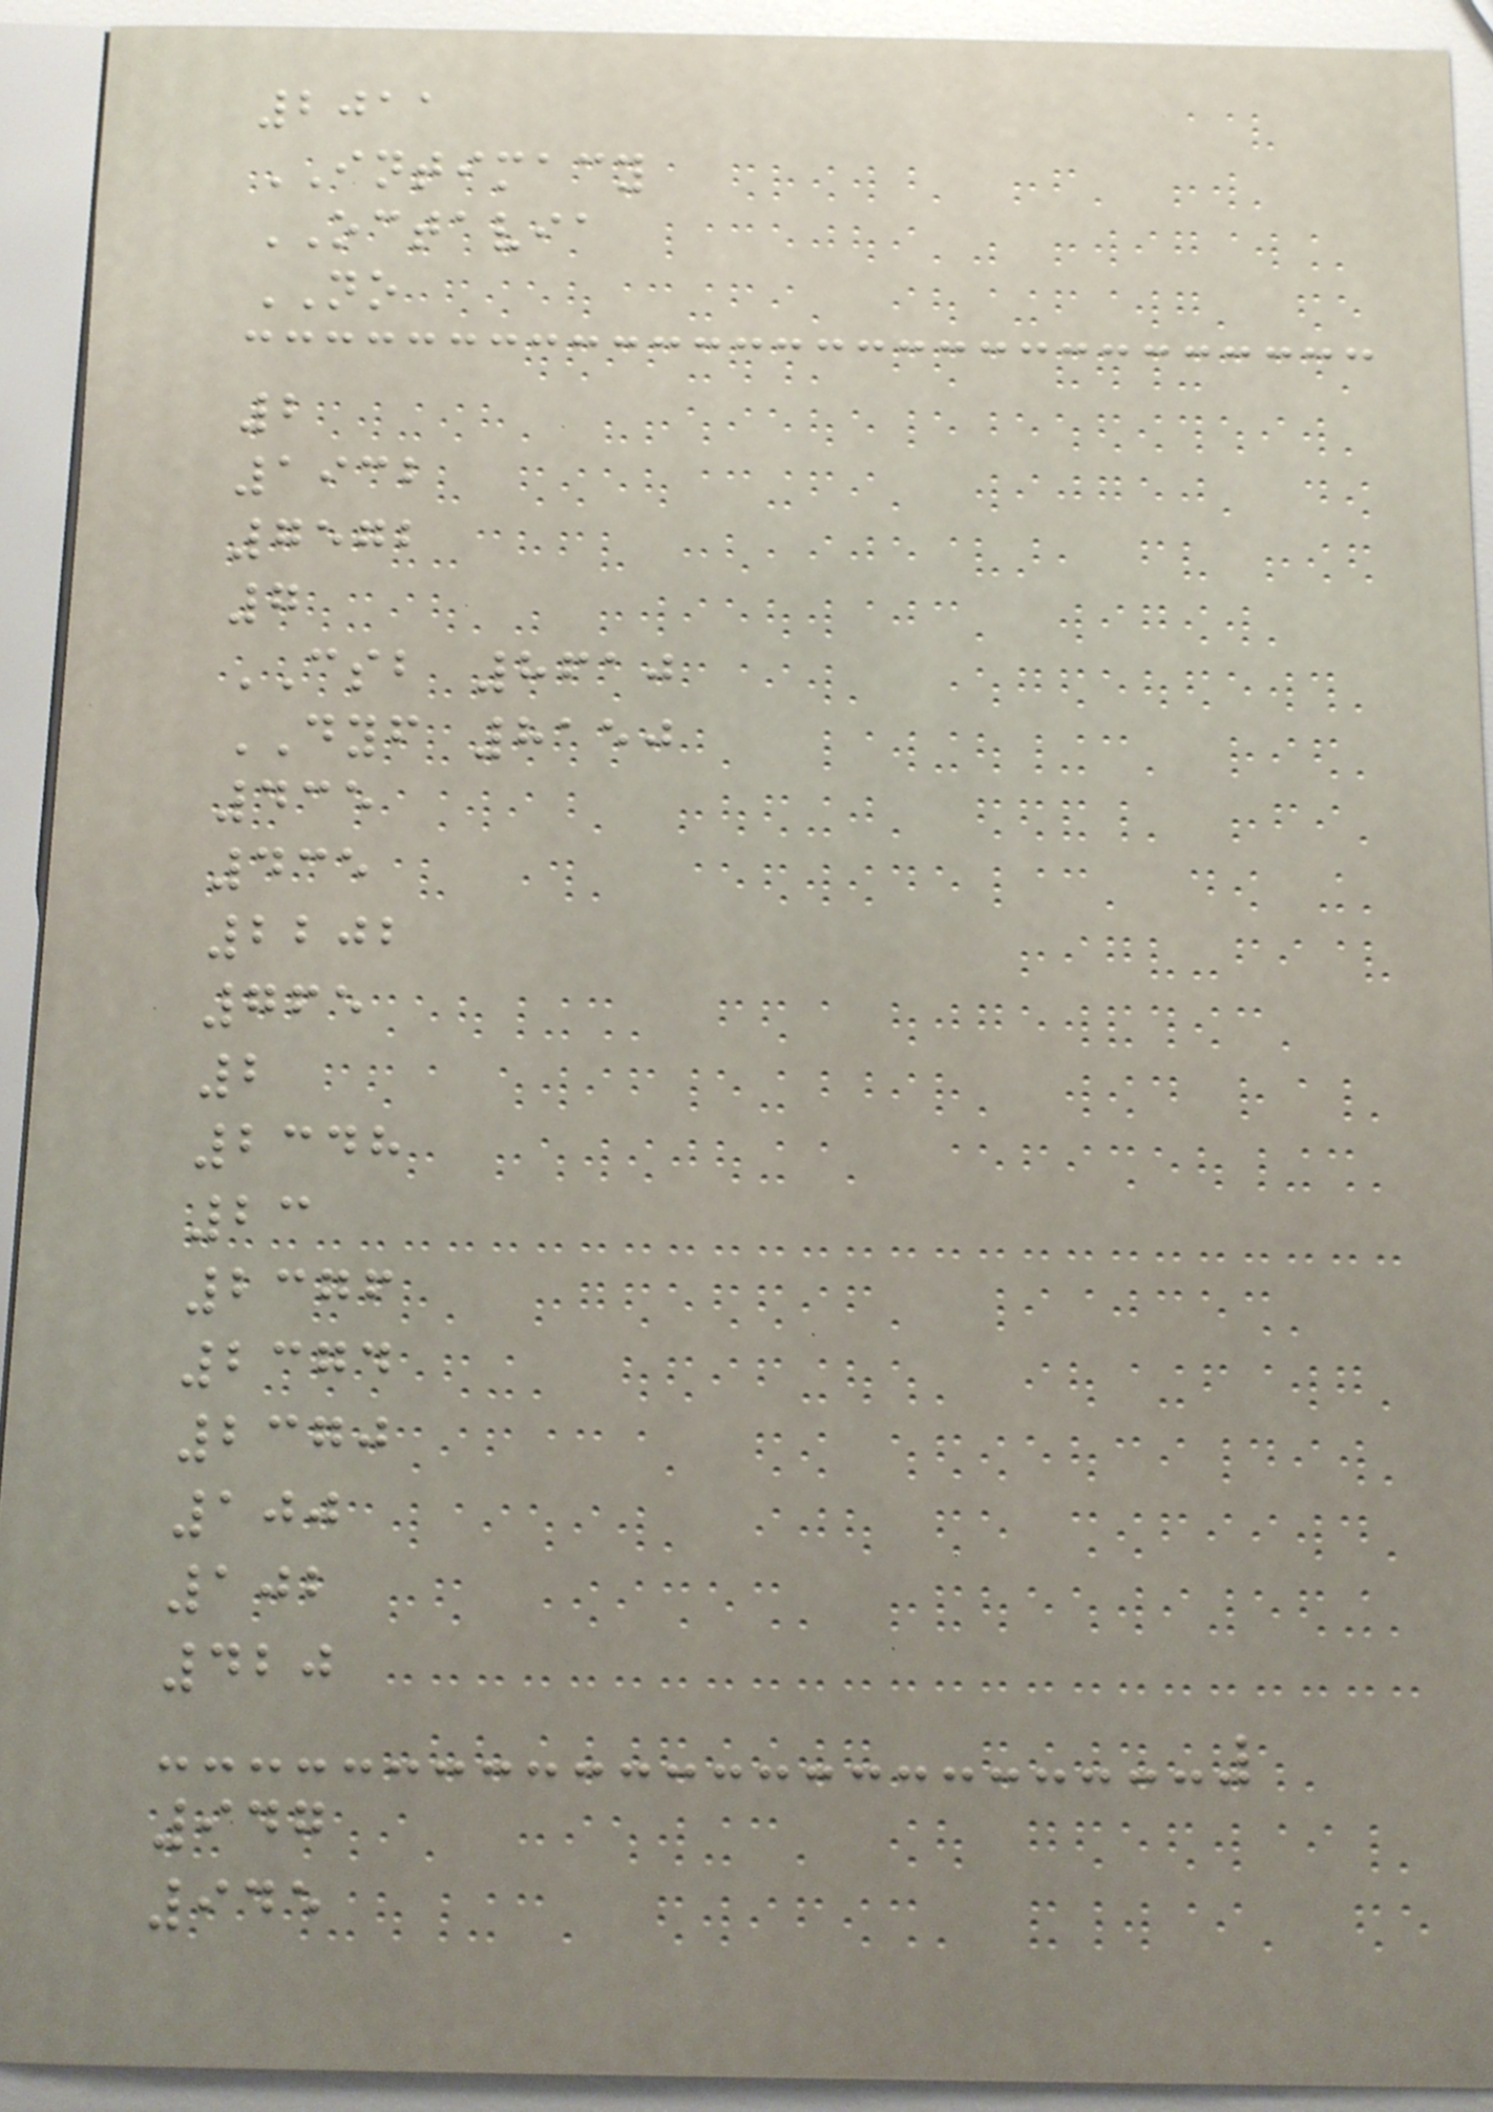2011
INTIMACY
OCTAVIA
NO
2
1932
7572
7
CSB 8610
DYF 8150
435
435
2202
765
2
2348
23
2376
2374
2370
100
102
420
947
945
